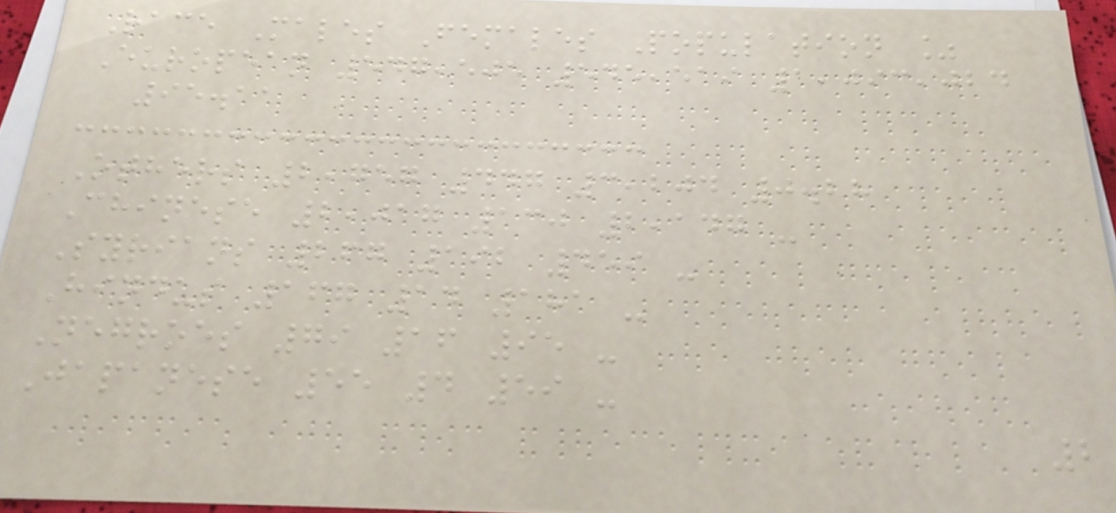Race Males Females Population %
European 547,505 545,519 1,093,024
95.11
Others 2,757 447 3,204 0.28
Chinese 2,017 130 2,147 -
Syrians 267 192 459 -
Hindus 167 14 181 -
Negroes 79 16 95 -
Japanese 55 4 59 -
2
